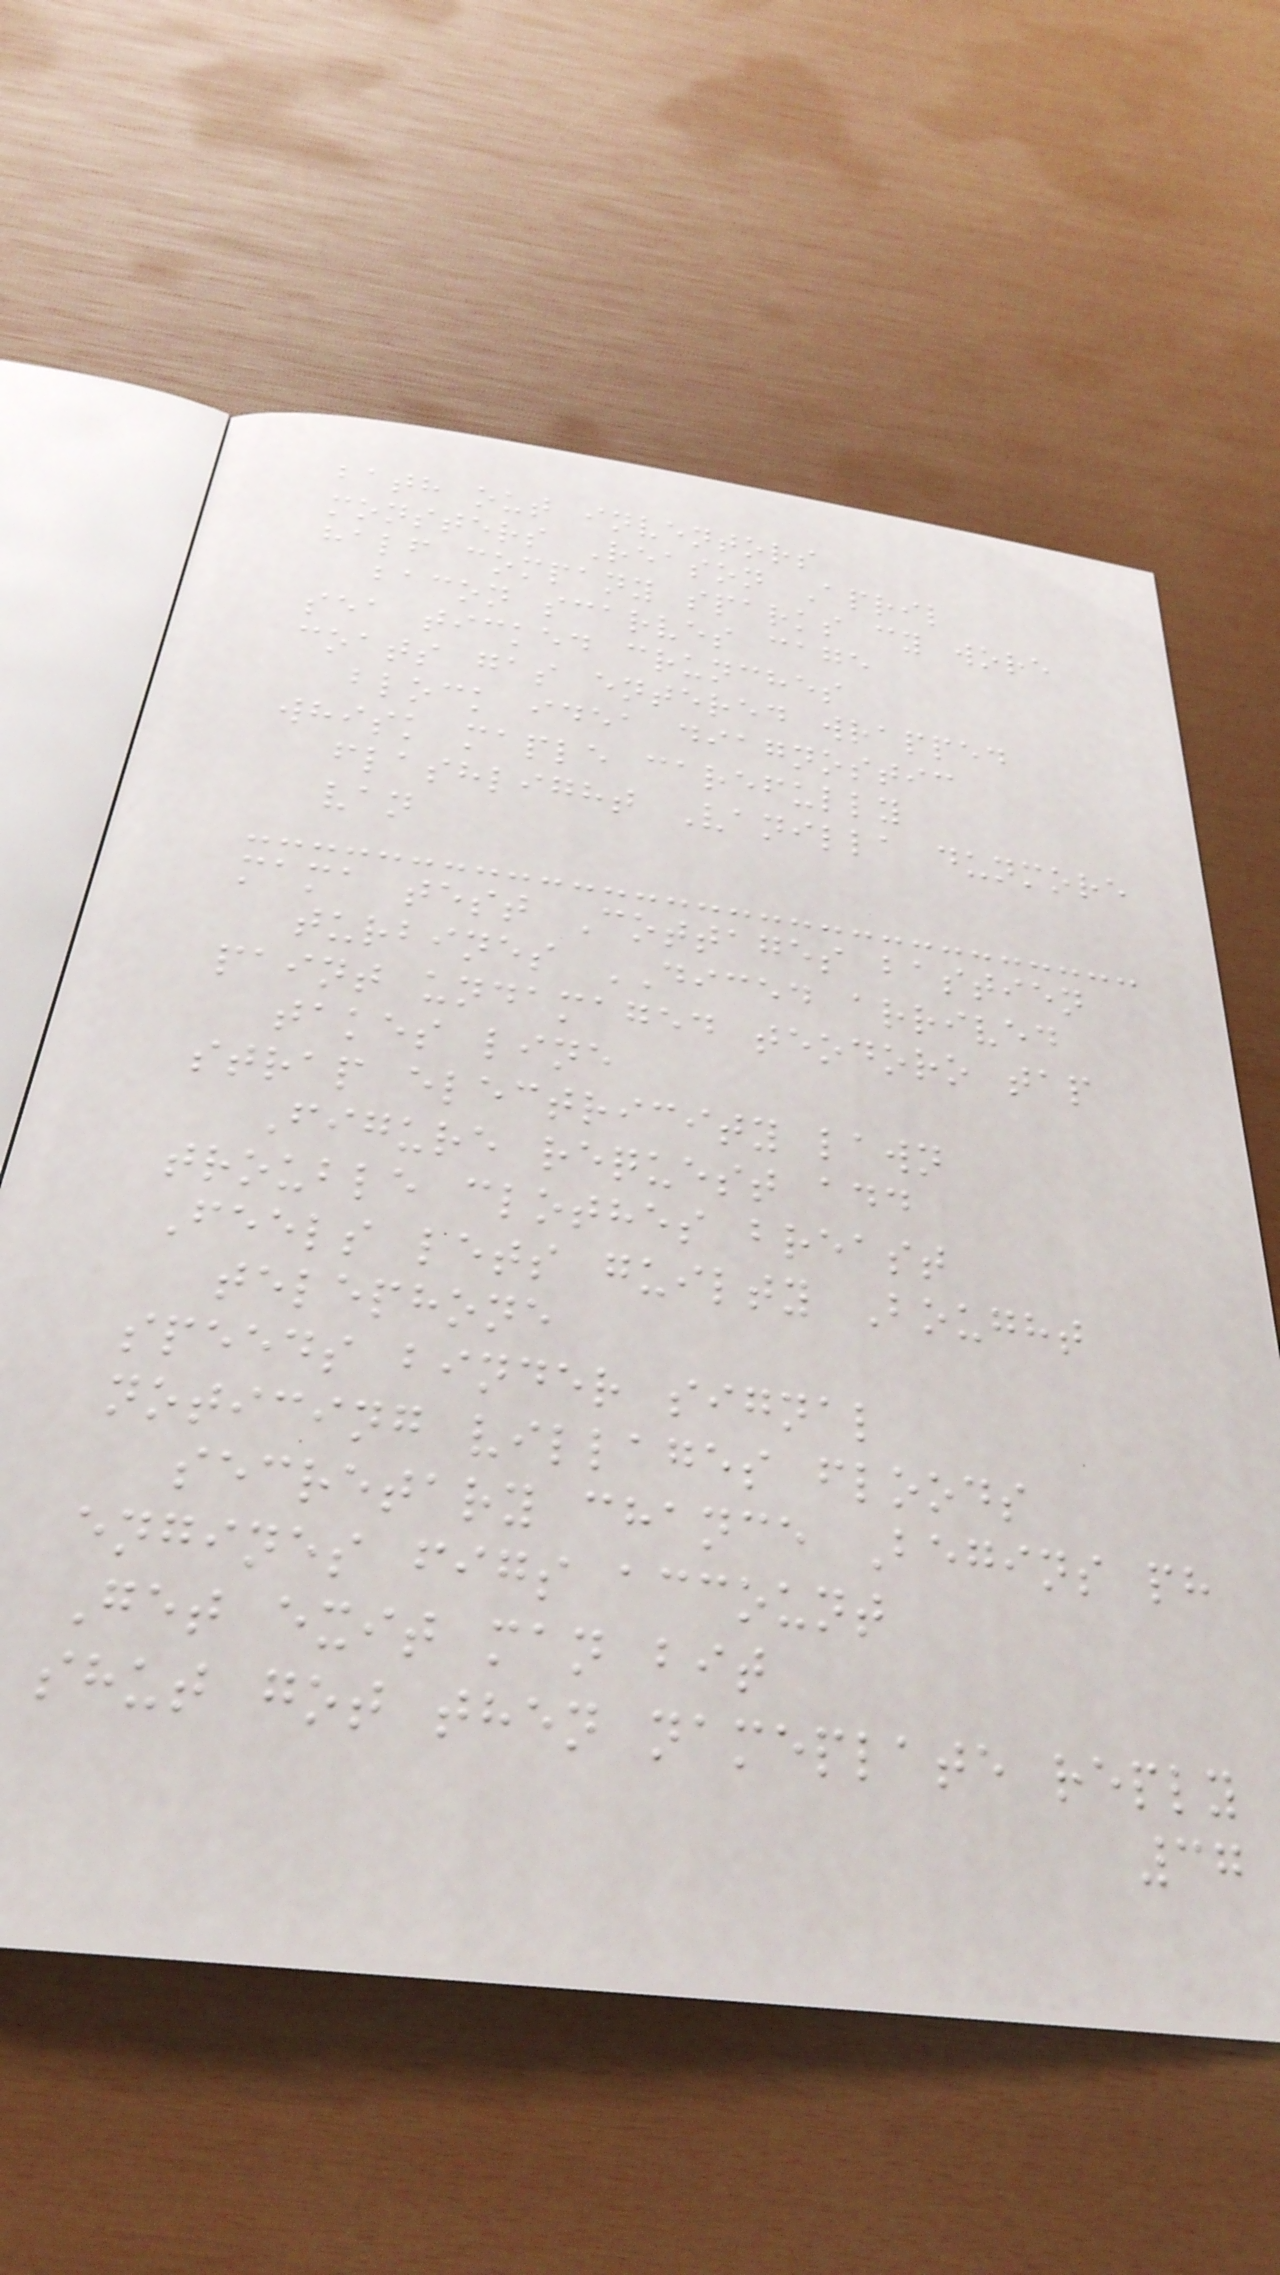bath out inventors
monsters Reason April
half company sparks cy wore
bacon scarves cage
sea ticked crunches
coats gas entered wrapped
block idea diagnostic
whisk maple carefully
flashlight Vanilla dunmore
van
mama test Cottages bastien
turbines DICED arrived
paint undamaged teodoro tap
takes line
strap electricity lawn
Figure request add
trouble clothes breast
Feels lets guilty Bought
telephone
speeds binder signal
noticing villages floods
secretary chance Begins ph
engines figs account
Get exit man bit
shut got then nameplate reply
37
